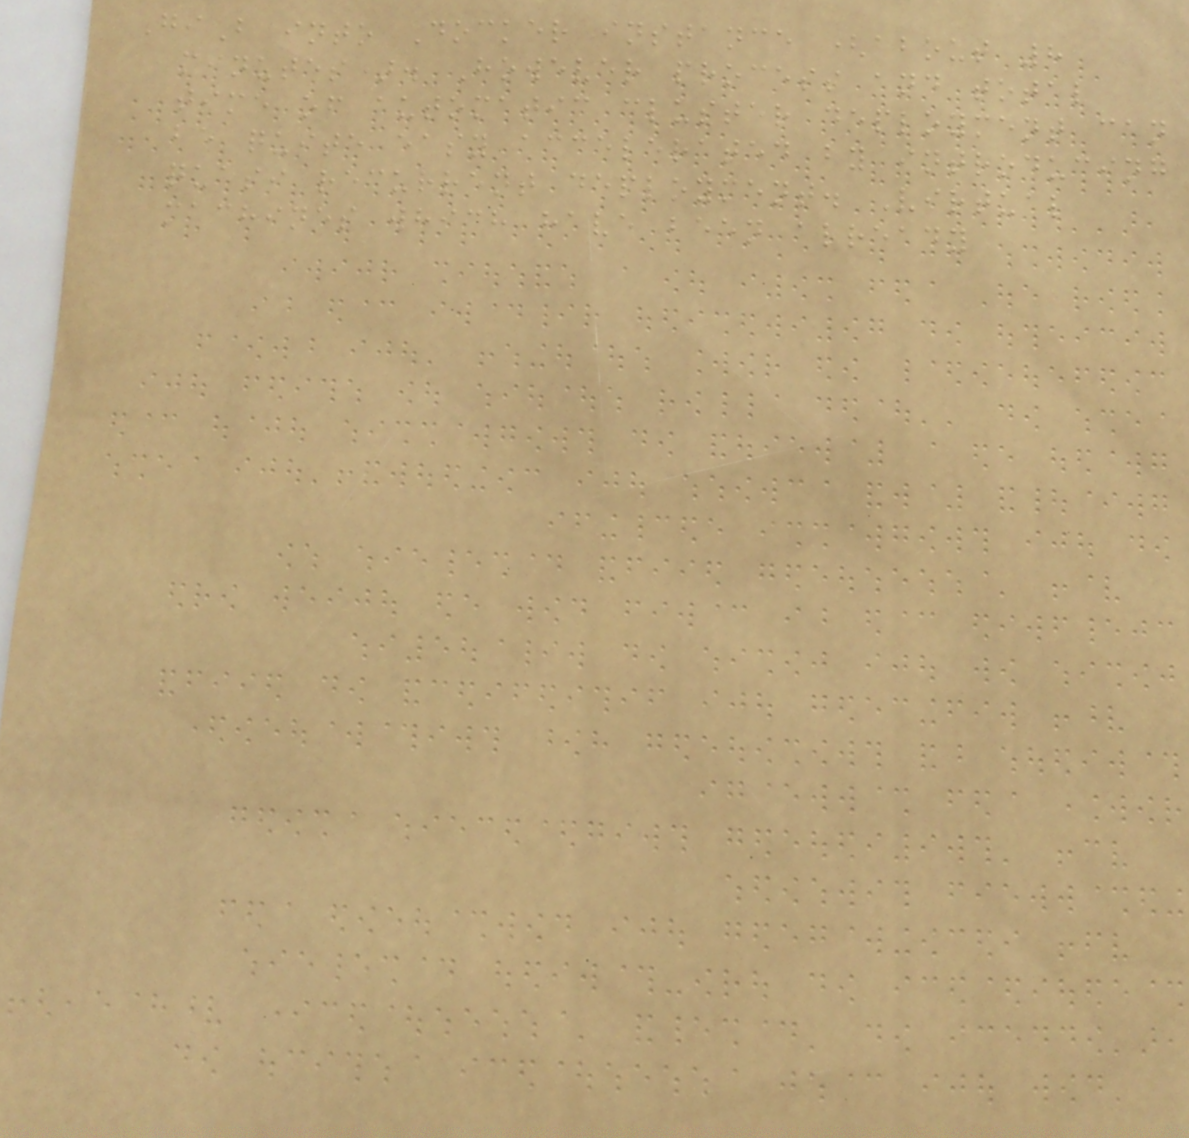GiB into Docker instance (about 8
minutes). However process and total
time of automatic cluster deployment can
be quite easy accelerated by introducing
quasi recurrent deployment. Virtual
machines which have been already
